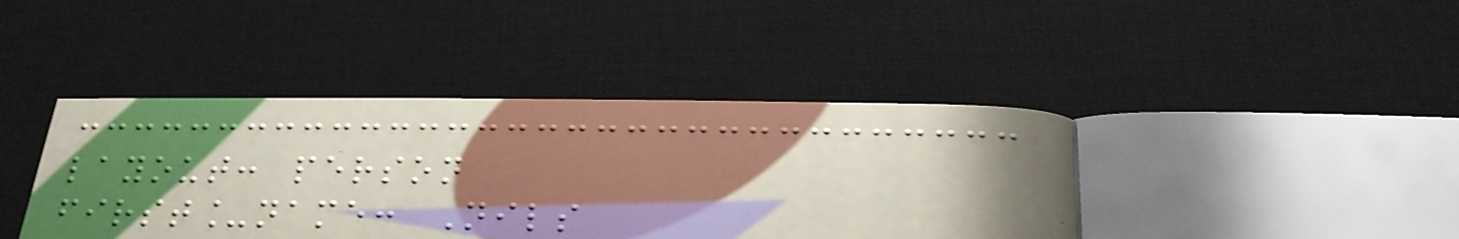layout: person
first_name: Nils
